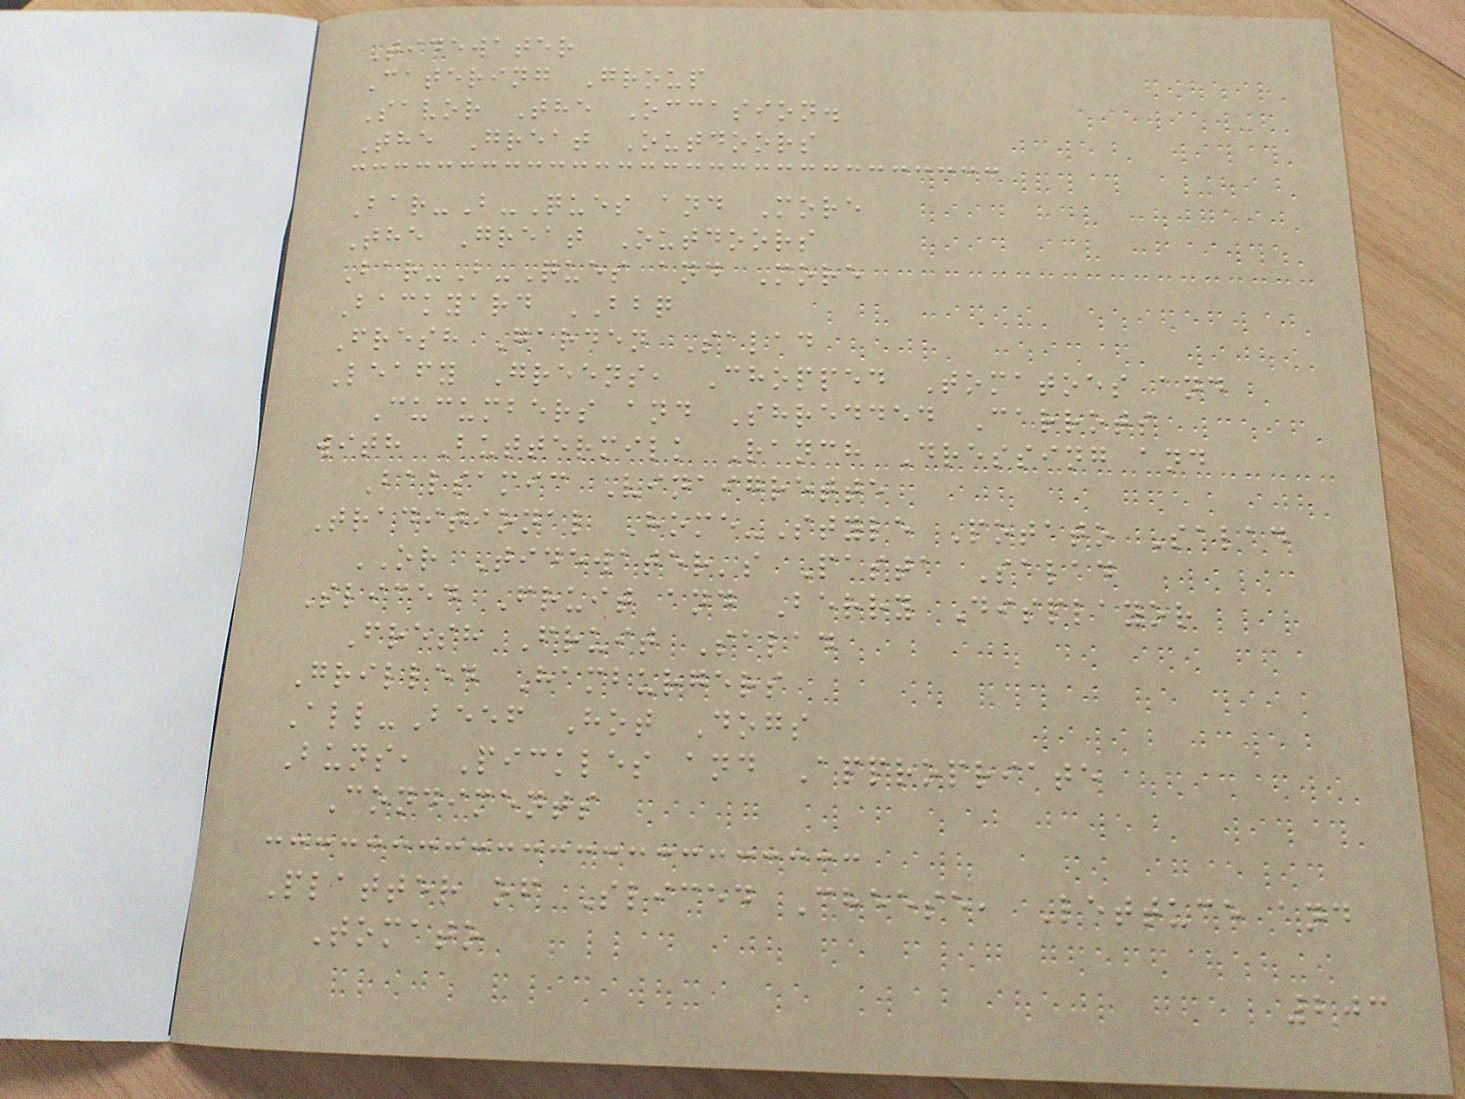Tidewater
Catering Group
Savor The Occasion.
The Great Outdoors
Bar-B-Ques and More
The Great Outdoors
Bar-B-Ques and More
Backyard BBQ
Fresh Garden Salad
Leafy Greens, Chopped Tomatoes and
Cucumbers and Shredded Carrots
with Buttermilk Ranch Dressing and
Balsamic Vinaigrette
Traditional Home-Style Potato Salad
OR Tidewater's Pasta Salad
Sliced Fruit and Berry Displayor
Fresh Fruit Salad
Grilled Hamburgers
All-Beef Hot Dogs
Buns, Pickles and Appropriate
Condiments
Platter of Sliced Cheese, Lettuce and
Tomato
203
